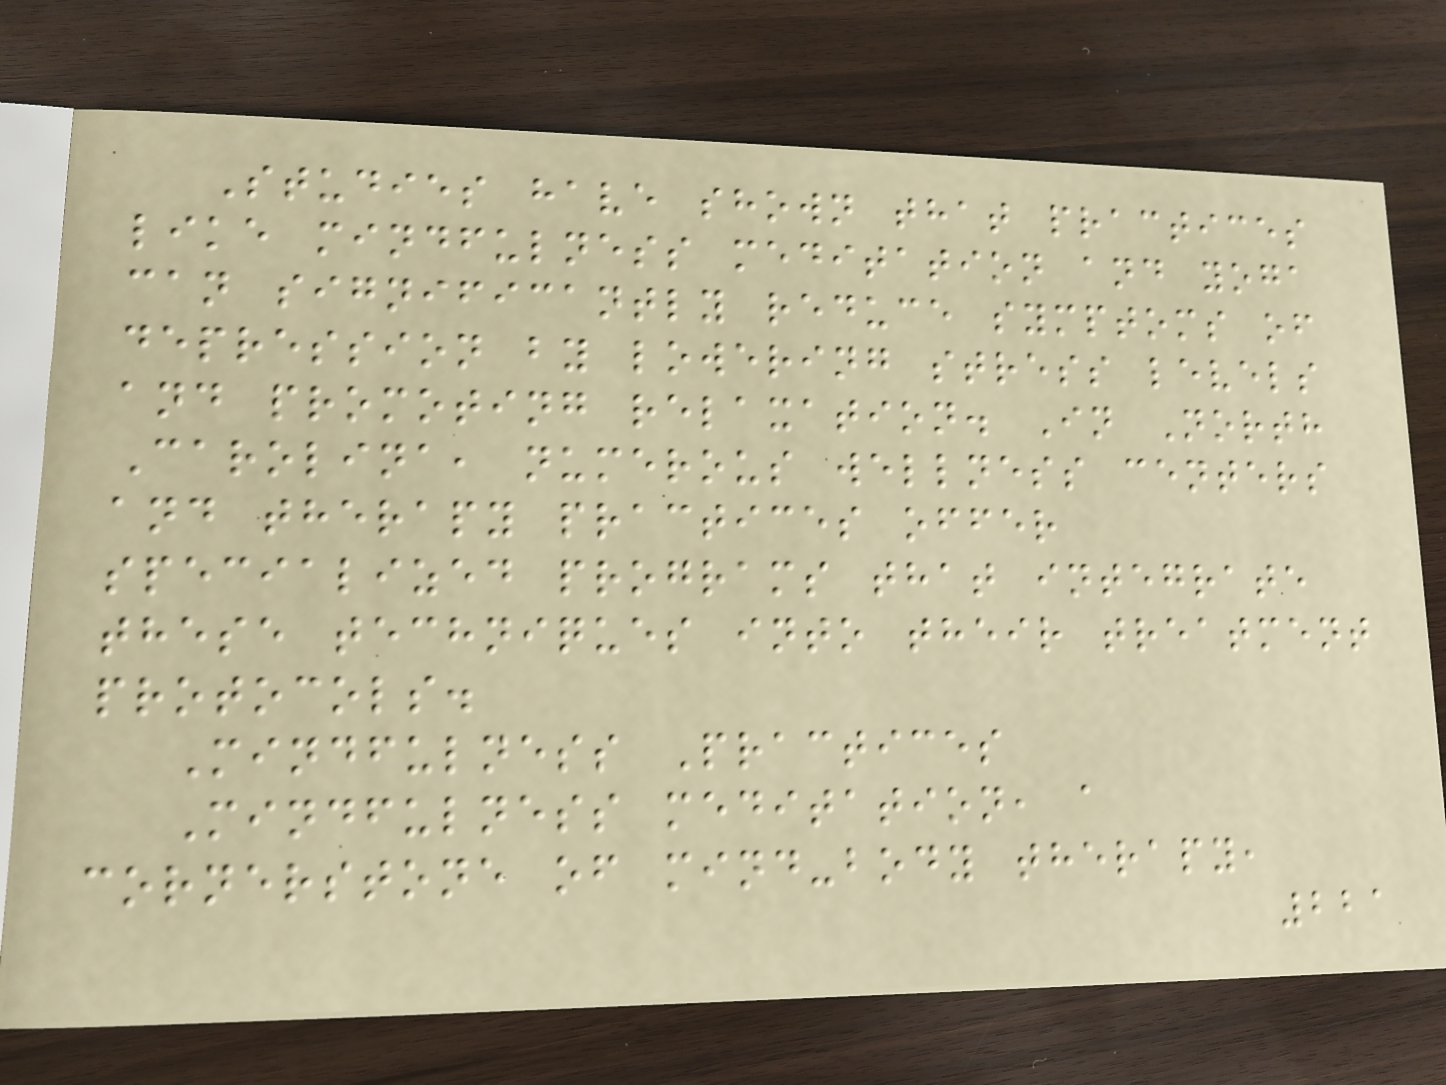Studies have shown that practices
like mindfulness meditation and yoga
can significantly reduce symptoms of
depression by lowering stress levels
and promoting relaxation. In North
Carolina, numerous wellness centers
and therapy practices offer
specialized programs that integrate
these techniques into their treatment
protocols.
Mindfulness Practices
Mindfulness meditation, a
cornerstone of mind-body therapy,
221
